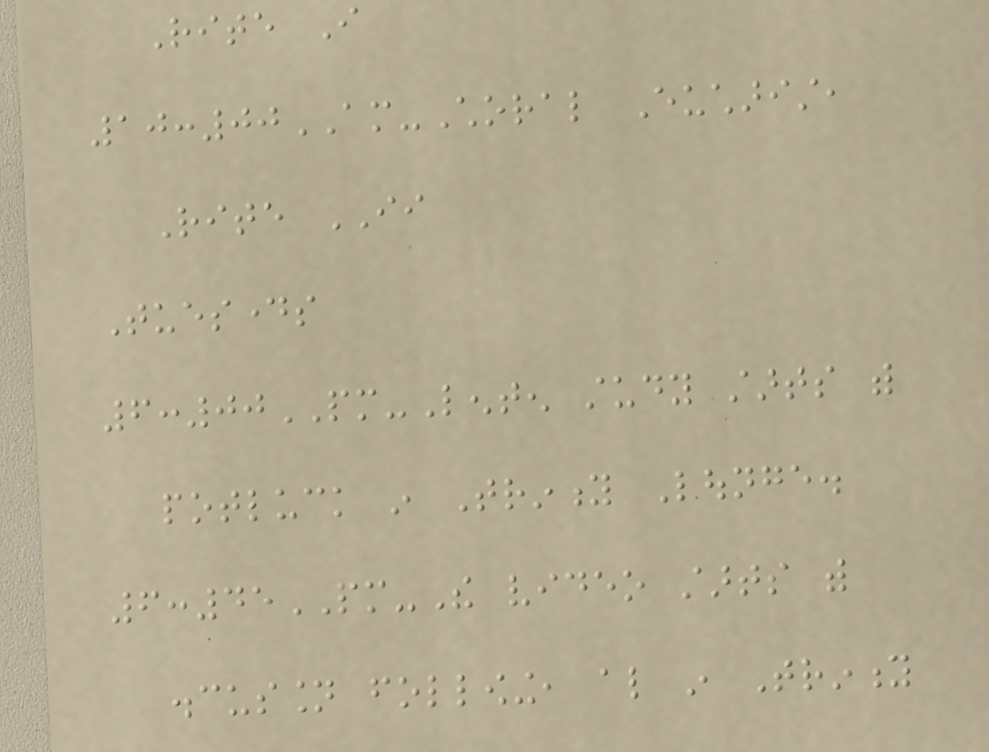Rite I
10:00AM-Choral Eucharist,
Rite II
Tuesdays
6:00PM-Lenten study starts with
potluck in Trinity Lounge.
6:45PM-The video starts with
discussion following, also in Trinity
